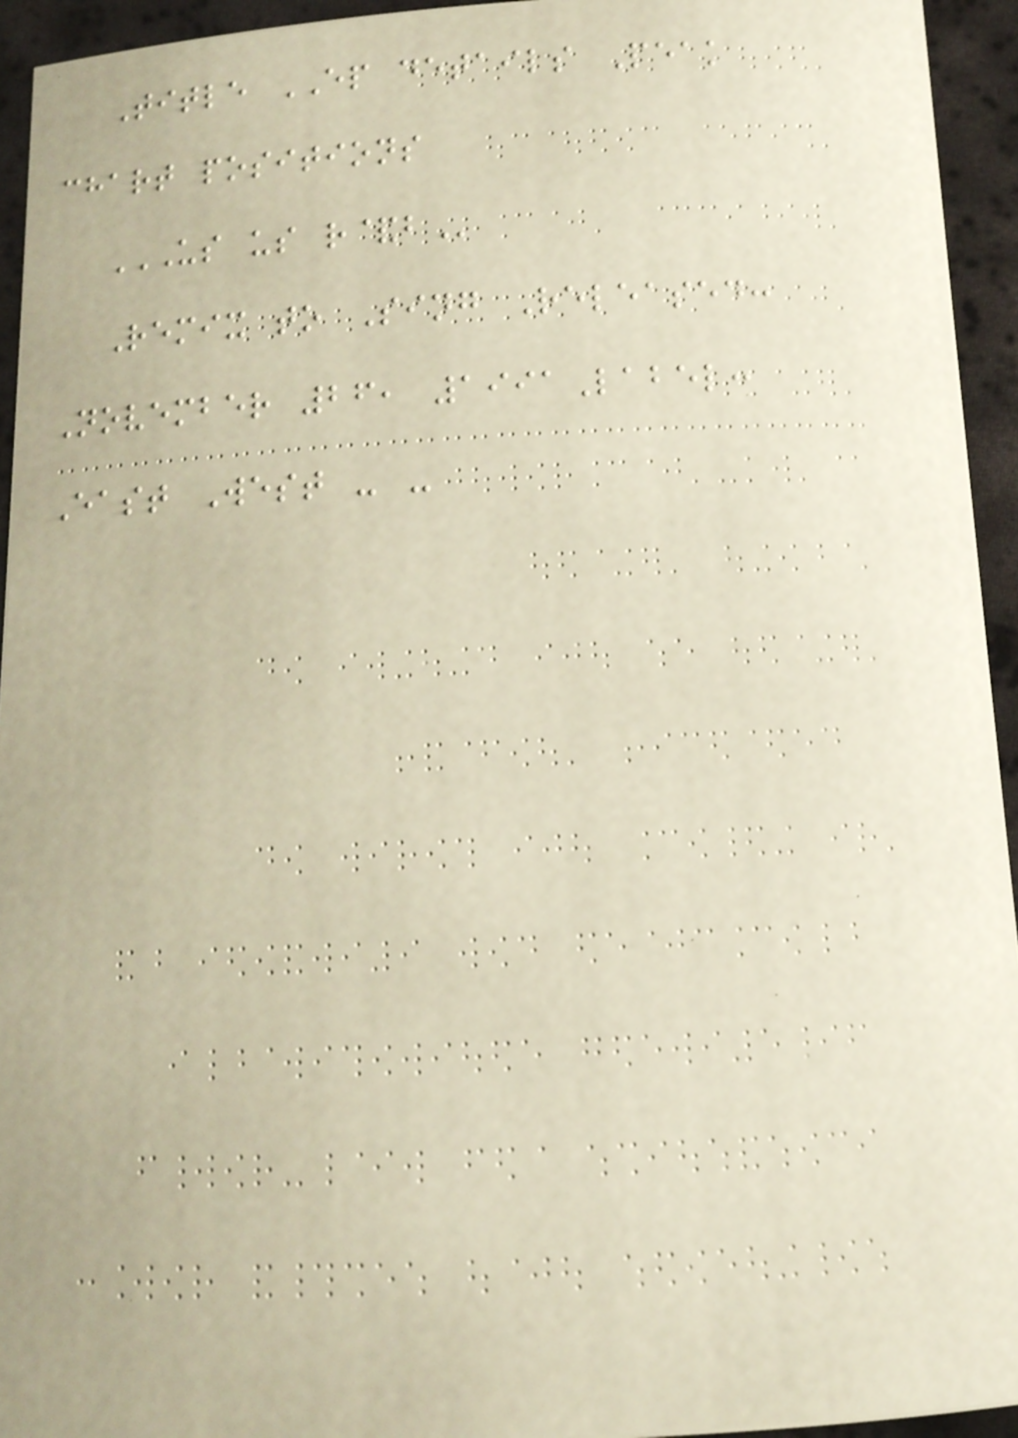Title EP details Peak
chart positions
US US R&B
Remix to Sing Released:
November 26, 1991Label:
East West - -
